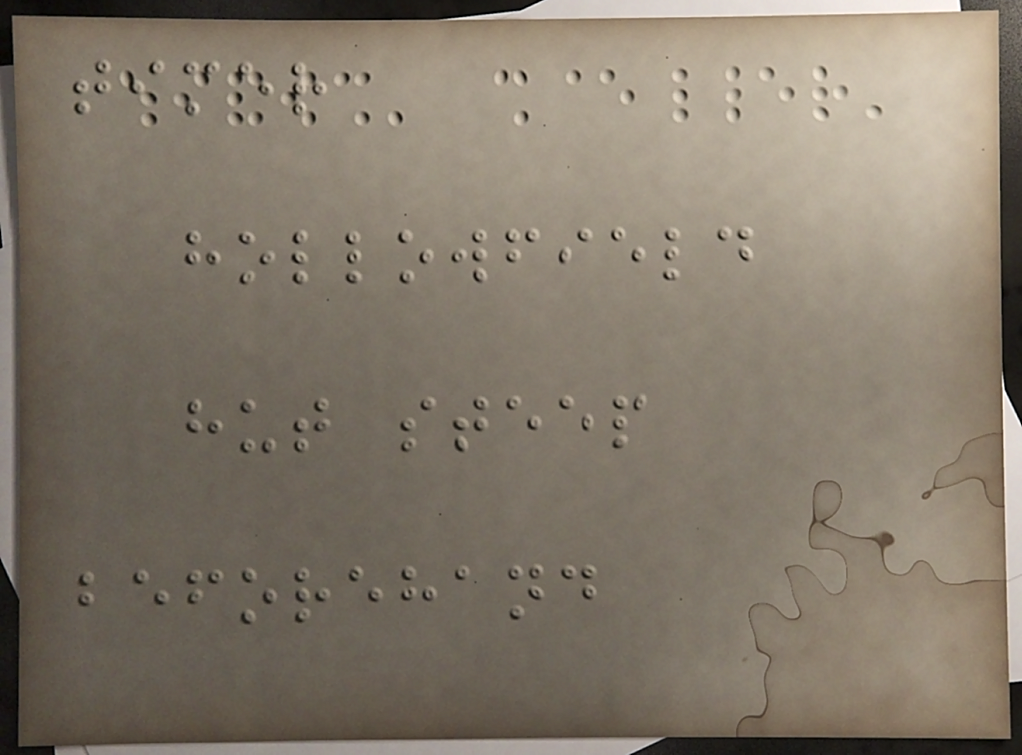timer
hollowfield
hut steep
beforehand
